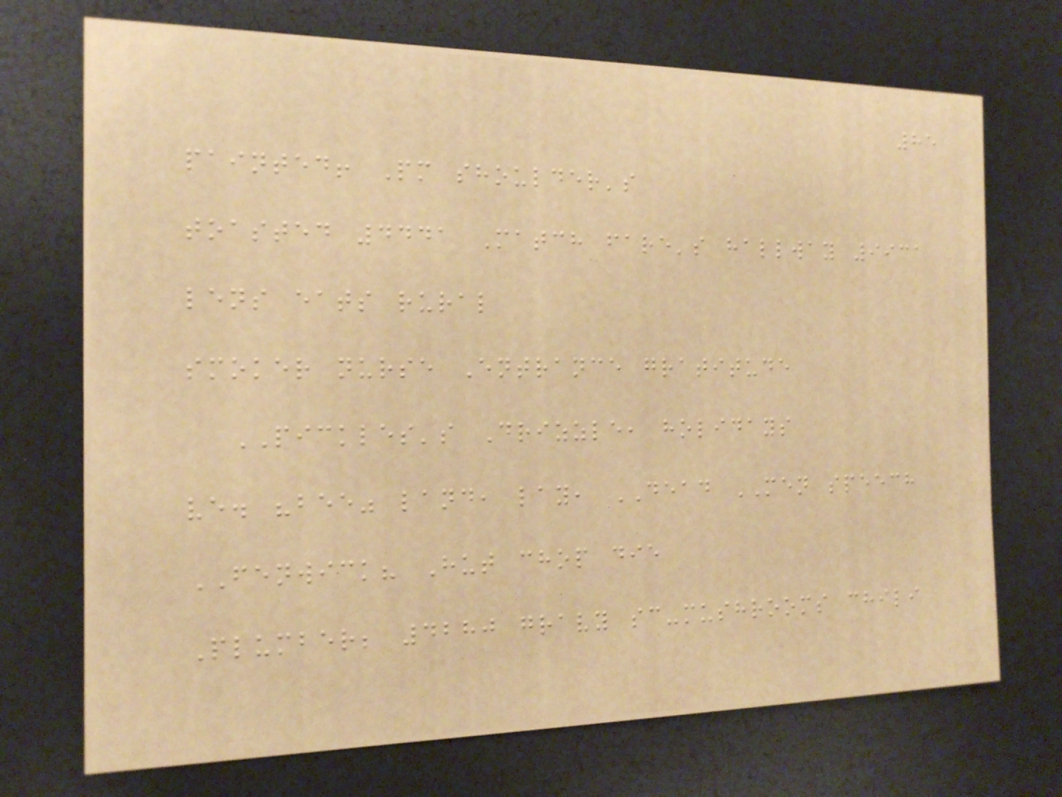85
painted! Pm shoulder's
toasted 4441 Match fare's hallway 9931
lens eats rural
smoker nurse Entrance gratitude
PICKLES's Drizzle, holidays
ve. "bee" land, lay, DEAD MEN speech
FENWICK? Hut chop die
Plumber; 4280 gravy sc-mushrooms chili
